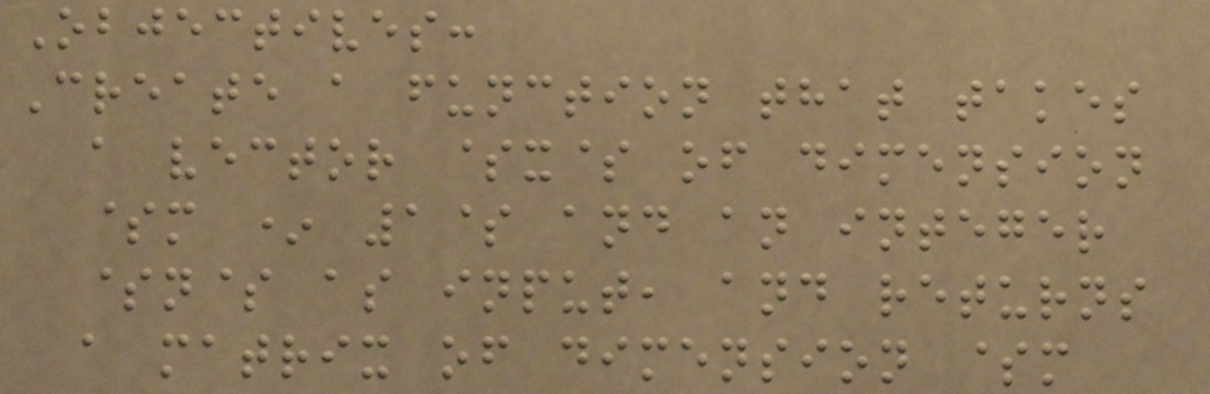Objectives:
Create a function that takes
a vector $x$ of dimension
$m * 1$ and an integer
$n$ as input, and returns
a matrix of dimension $m
